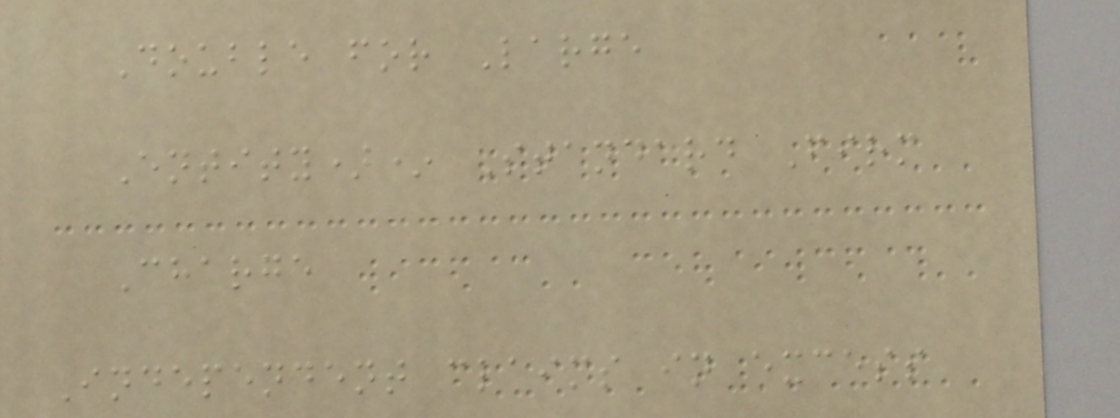Double for Large
Entity)* Standard Firm
Charge
Independent claims in excess
